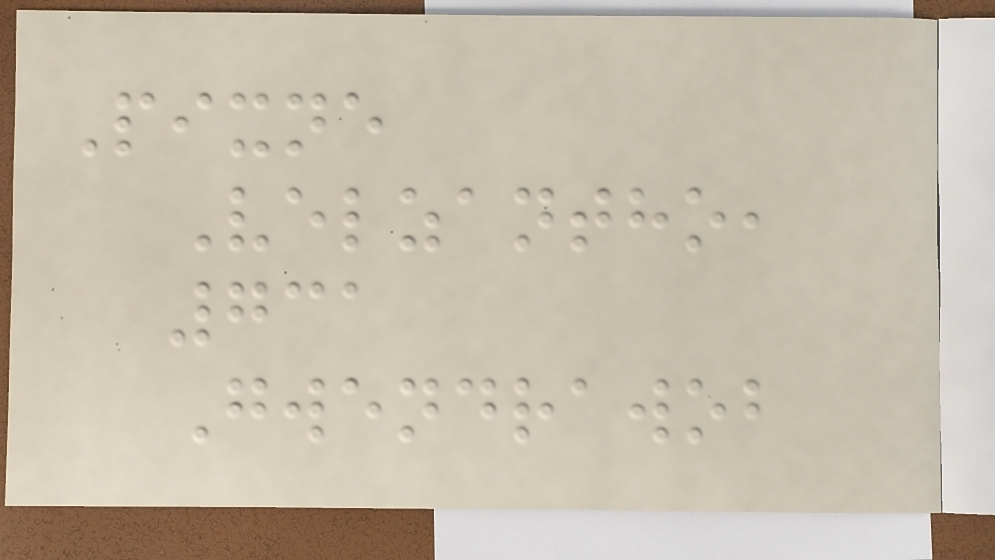Pixne
Velzantho,
731
Gwendrawob
